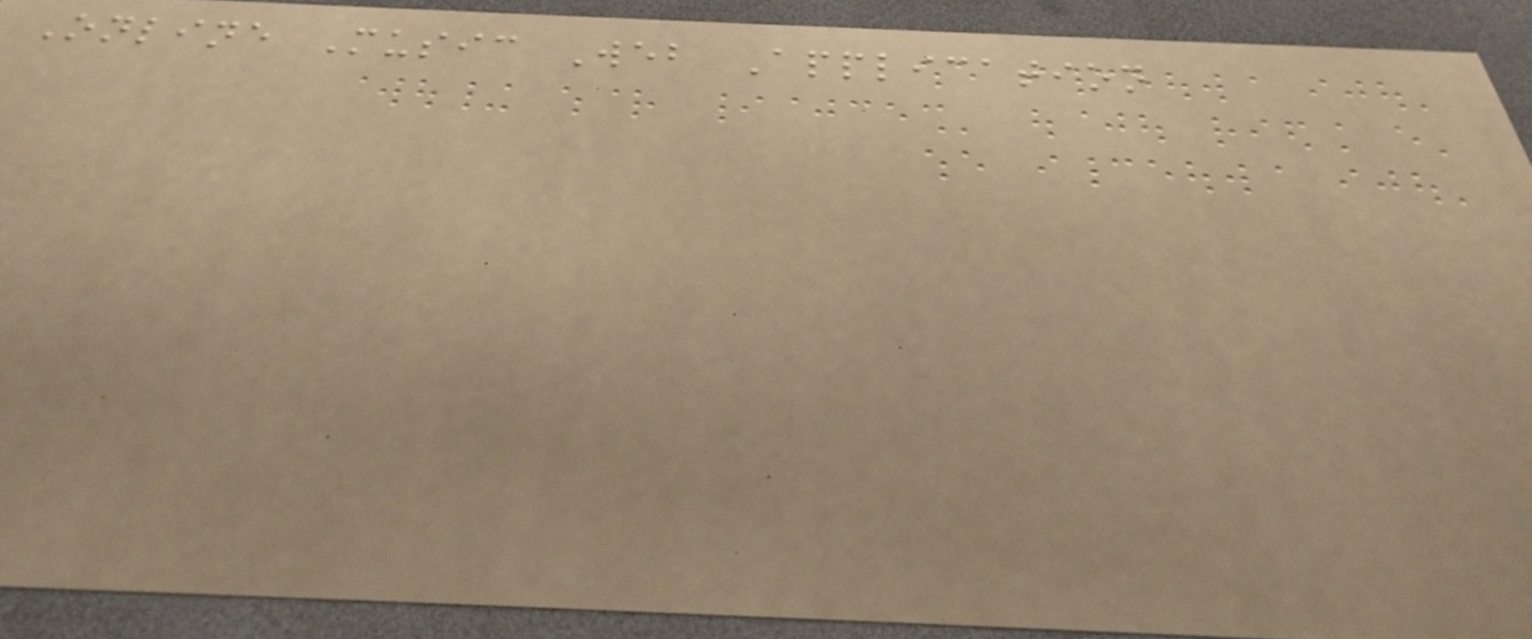Online Music Web Application
